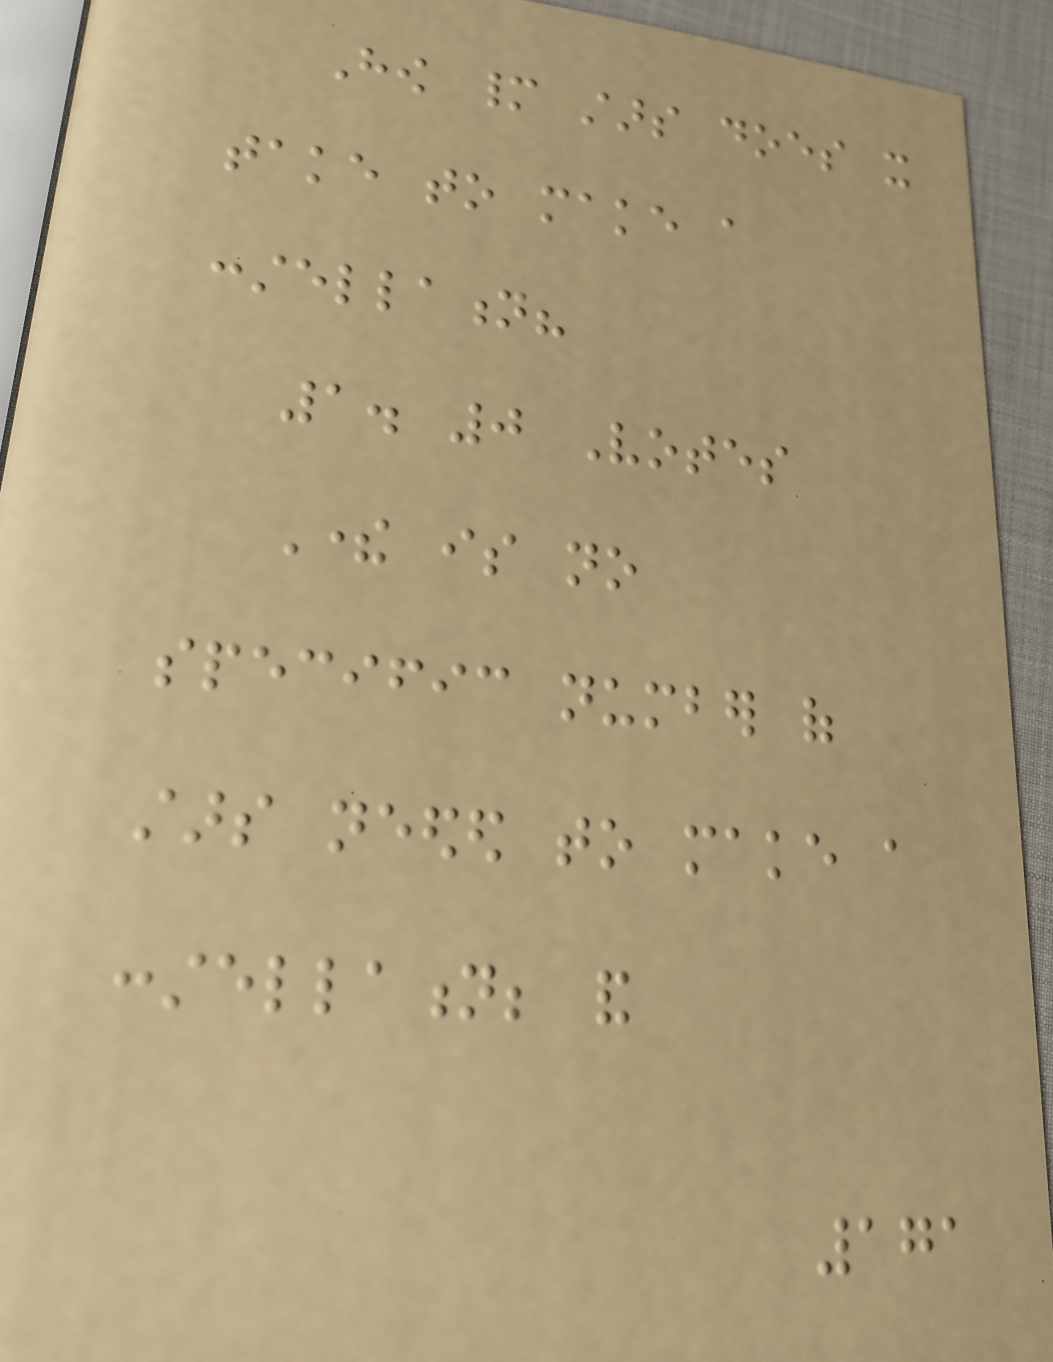How many stars does it
take to make a
constellation?
1. 0 Votes
There is no
specific number of
stars needed to make a
constellation; and
171
